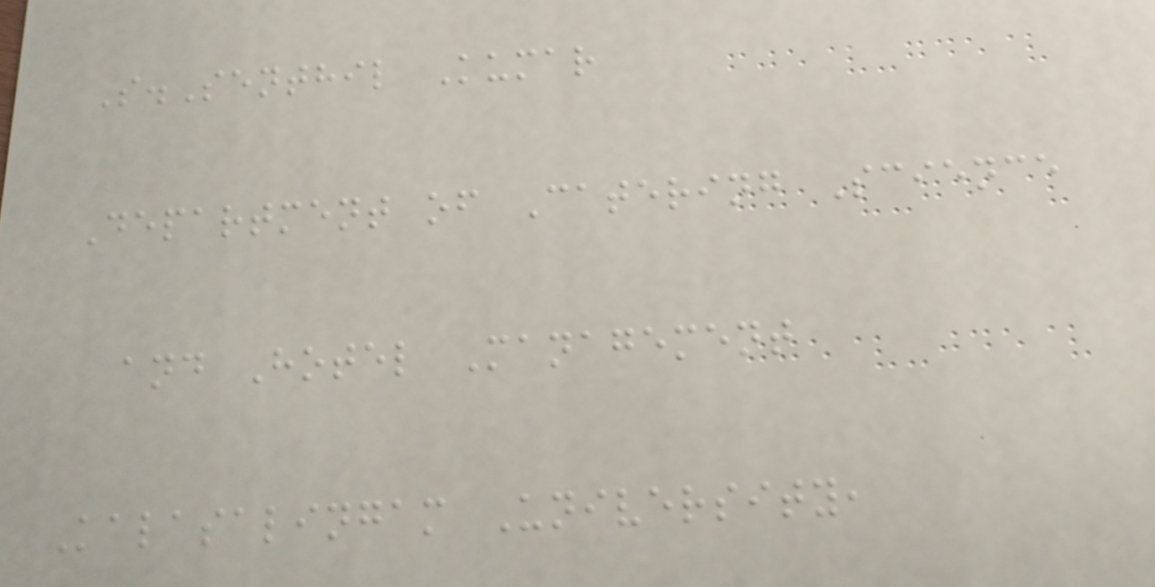S.Senthil Kumar
Department of Catering Science
and Hotel Management
Kalasalingam University,
